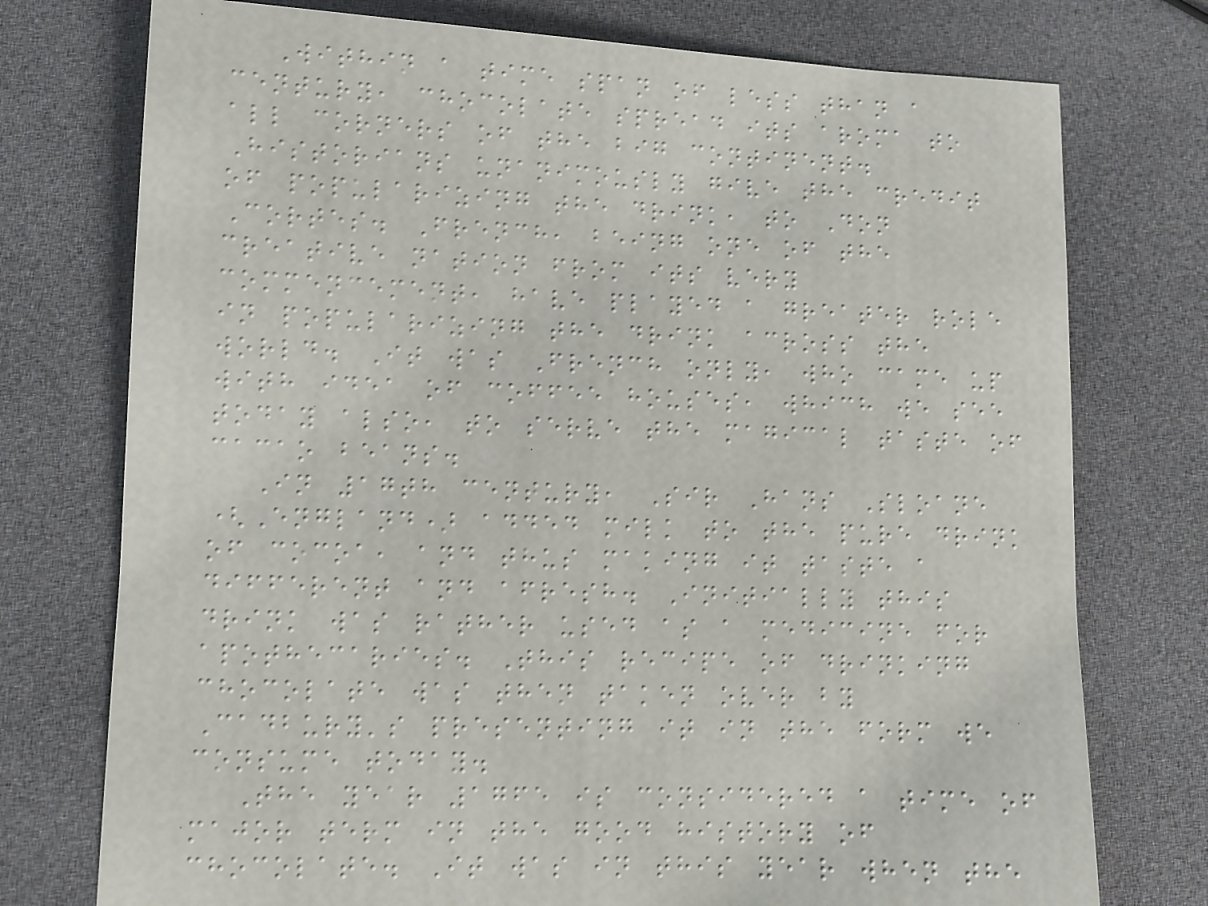Within a time span of less than a
century, chocolate spread its aroma to
all corners of the big continent.
Historians unanimously give the credit
of popularizing the drink, to Don
Cortes. French, being one of the
creative nation from its very
commencement, have played a greater role
in popularizing the drink across the
world. It was French only, who came up
with idea of coffee houses, which we see
today also, to serve the magical taste of
cacao beans.
In 17th century, Sir Hans Sloane
(England) added milk to the pure drink
of cocoa, and thus making it taste a
different and afresh. Initially this
drink was rather used as a medicine for
apothecaries. This recipe of drinking
chocolate was then taken over by
Cadbury's presenting it in the form we
consume today.
The year 1765 is considered a time of
major term in the good history of
chocolate. It was in this year when the
